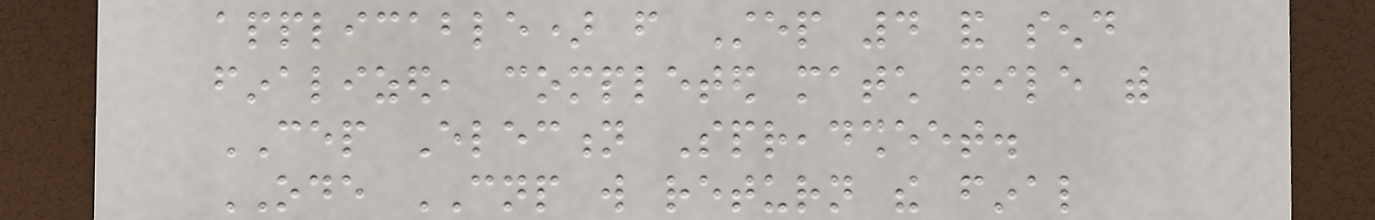applicable) from Step 4 and send
finalized, completed match file with
CEP Election Spreadsheet.
ODE CNP will return the final
